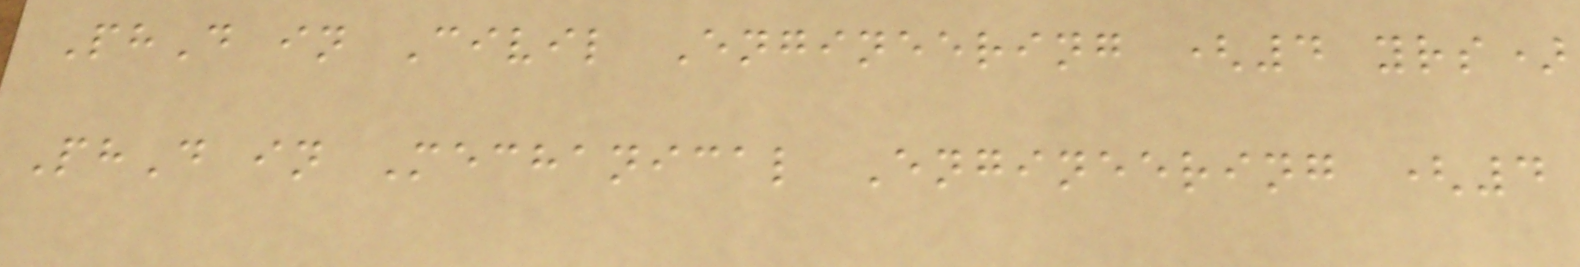PhD in Civil Engineering (4 yrs)
PhD in Mechanical Engineering (4
